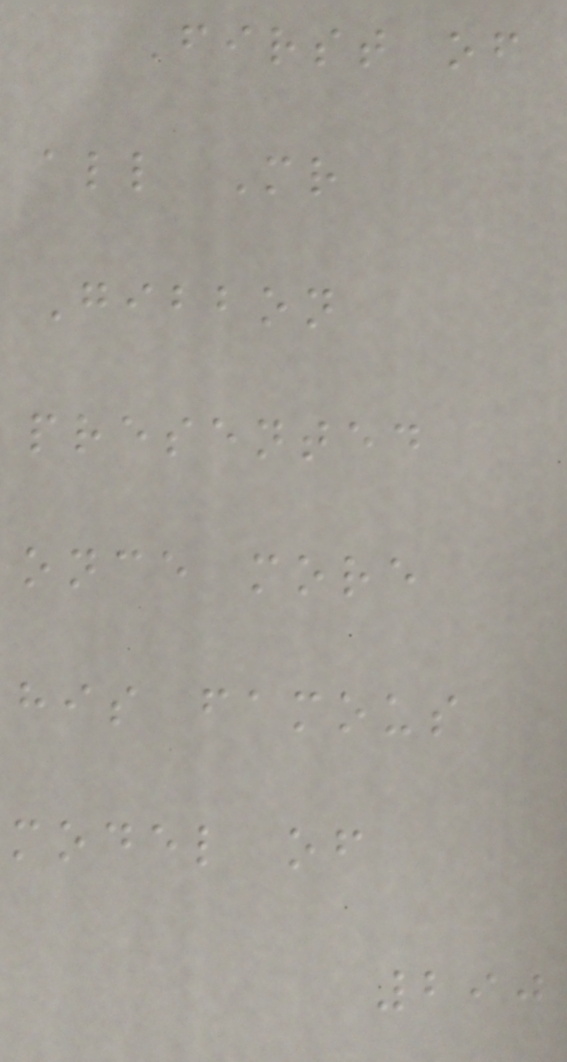First of
all Mr
Gibbon
presented
once more
his famous
model of
290
